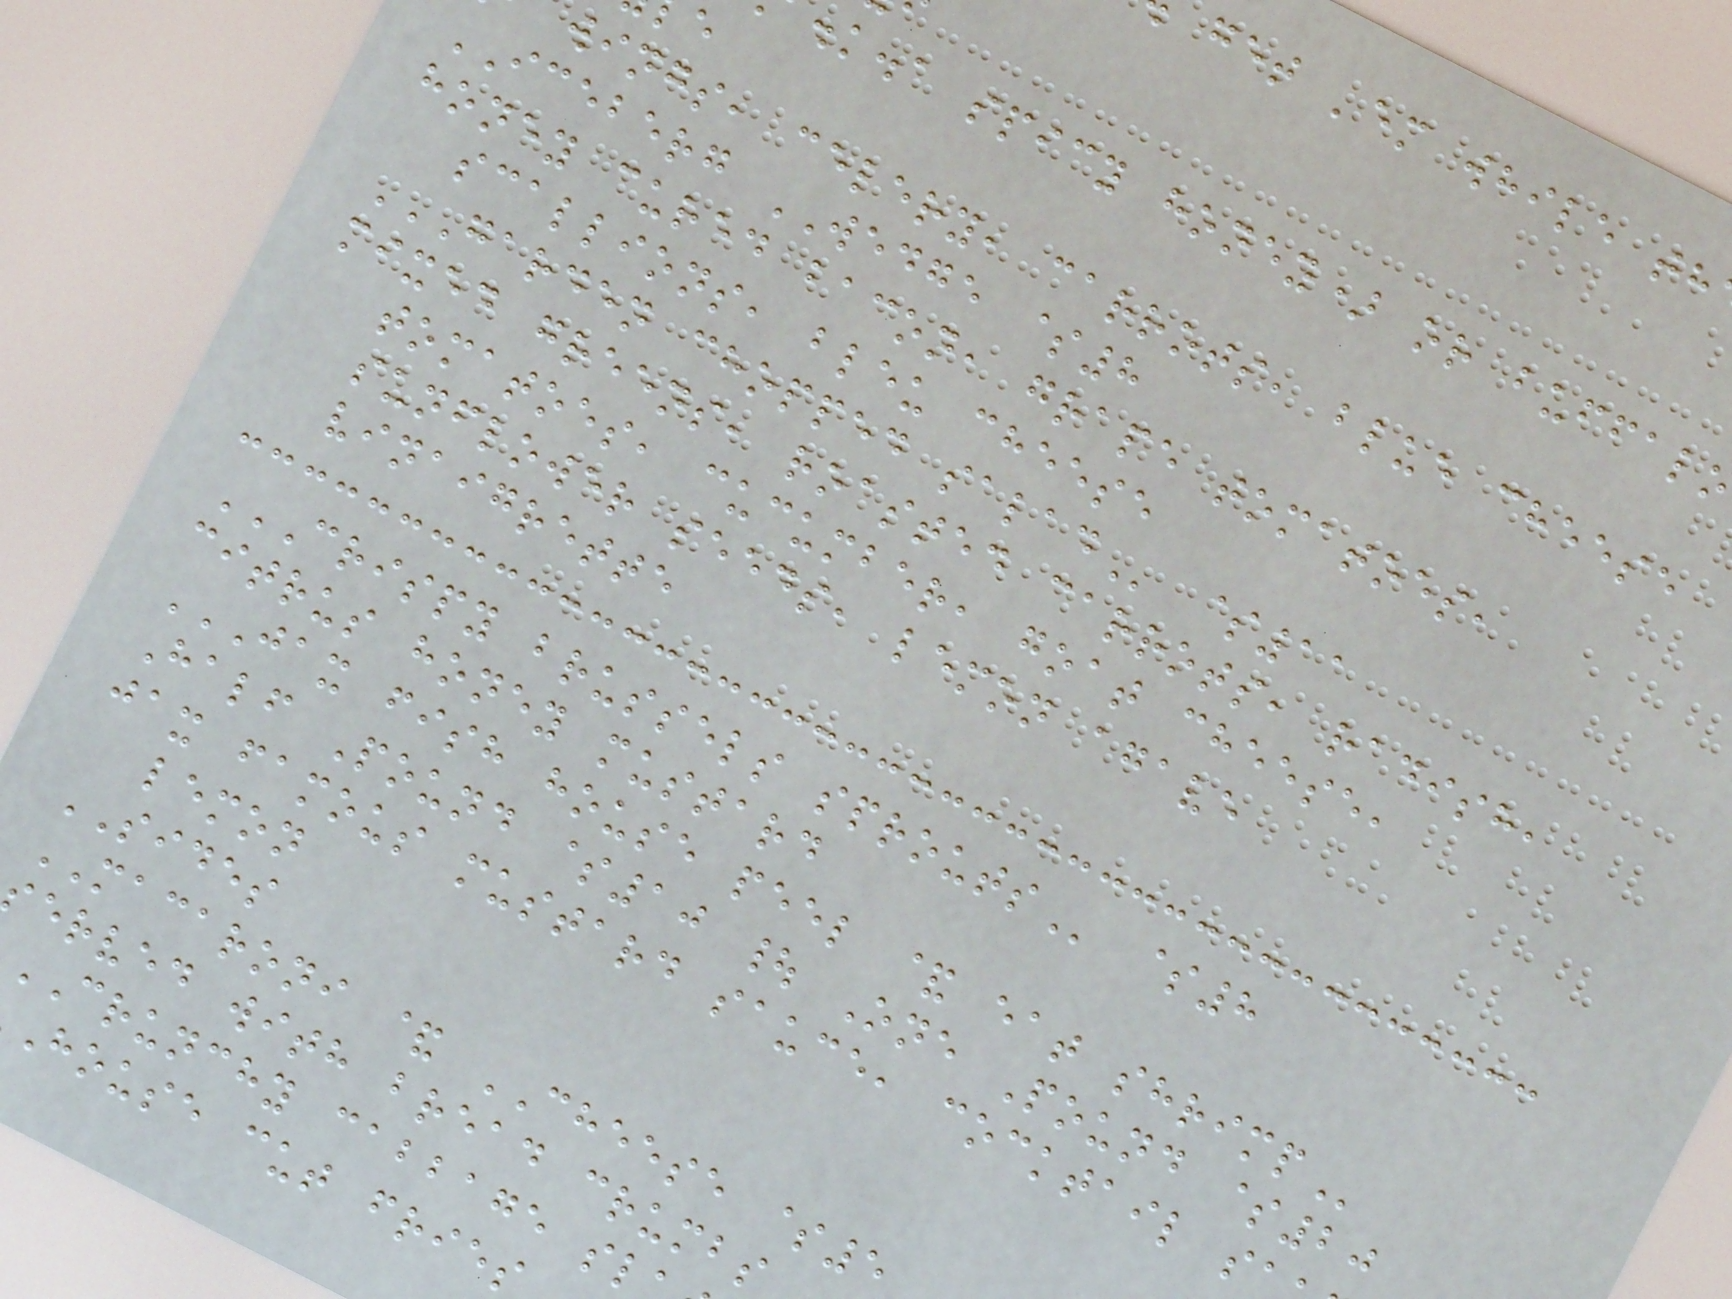get 'em while th
.k.a spicy honey) or buffal
wings, celery, carrots, blue cheese
ICEBERG WEDGE $8
honey cured bacon, grape tomatoes,
scallions, bleu cheese
GARDEN CHOPPED SALAD $11
mixed greens, roasted carrots, radish,
tomatoes, cucumber, goat cheese,
sunflower seeds, lemon agave
vinaigrette
CRISPY BRUSSELS SPROUTS $8
citrus honey mustard
JAX FISH HOUSE PEEL & EAT SHRIMP
Half Pound $10 | One Pound $20
jax famous mustard sauce, cocktail s
lemon
SIDES
MACARONI & CHEESE $5
erved with bread crumbs
CRUNCHY cabbage
house cut
